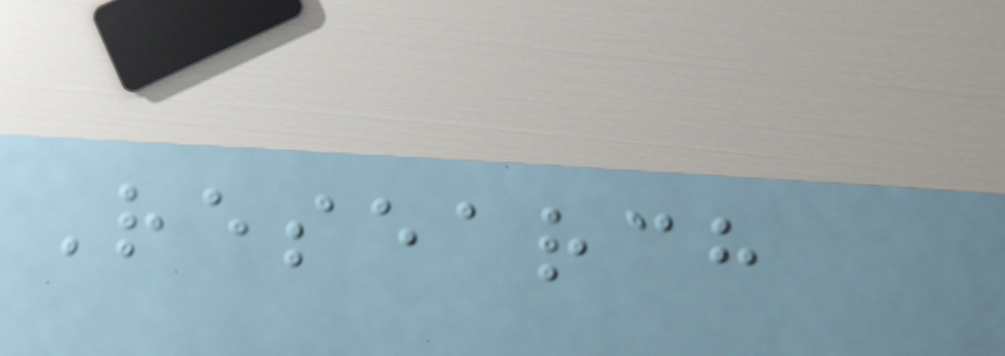Research
